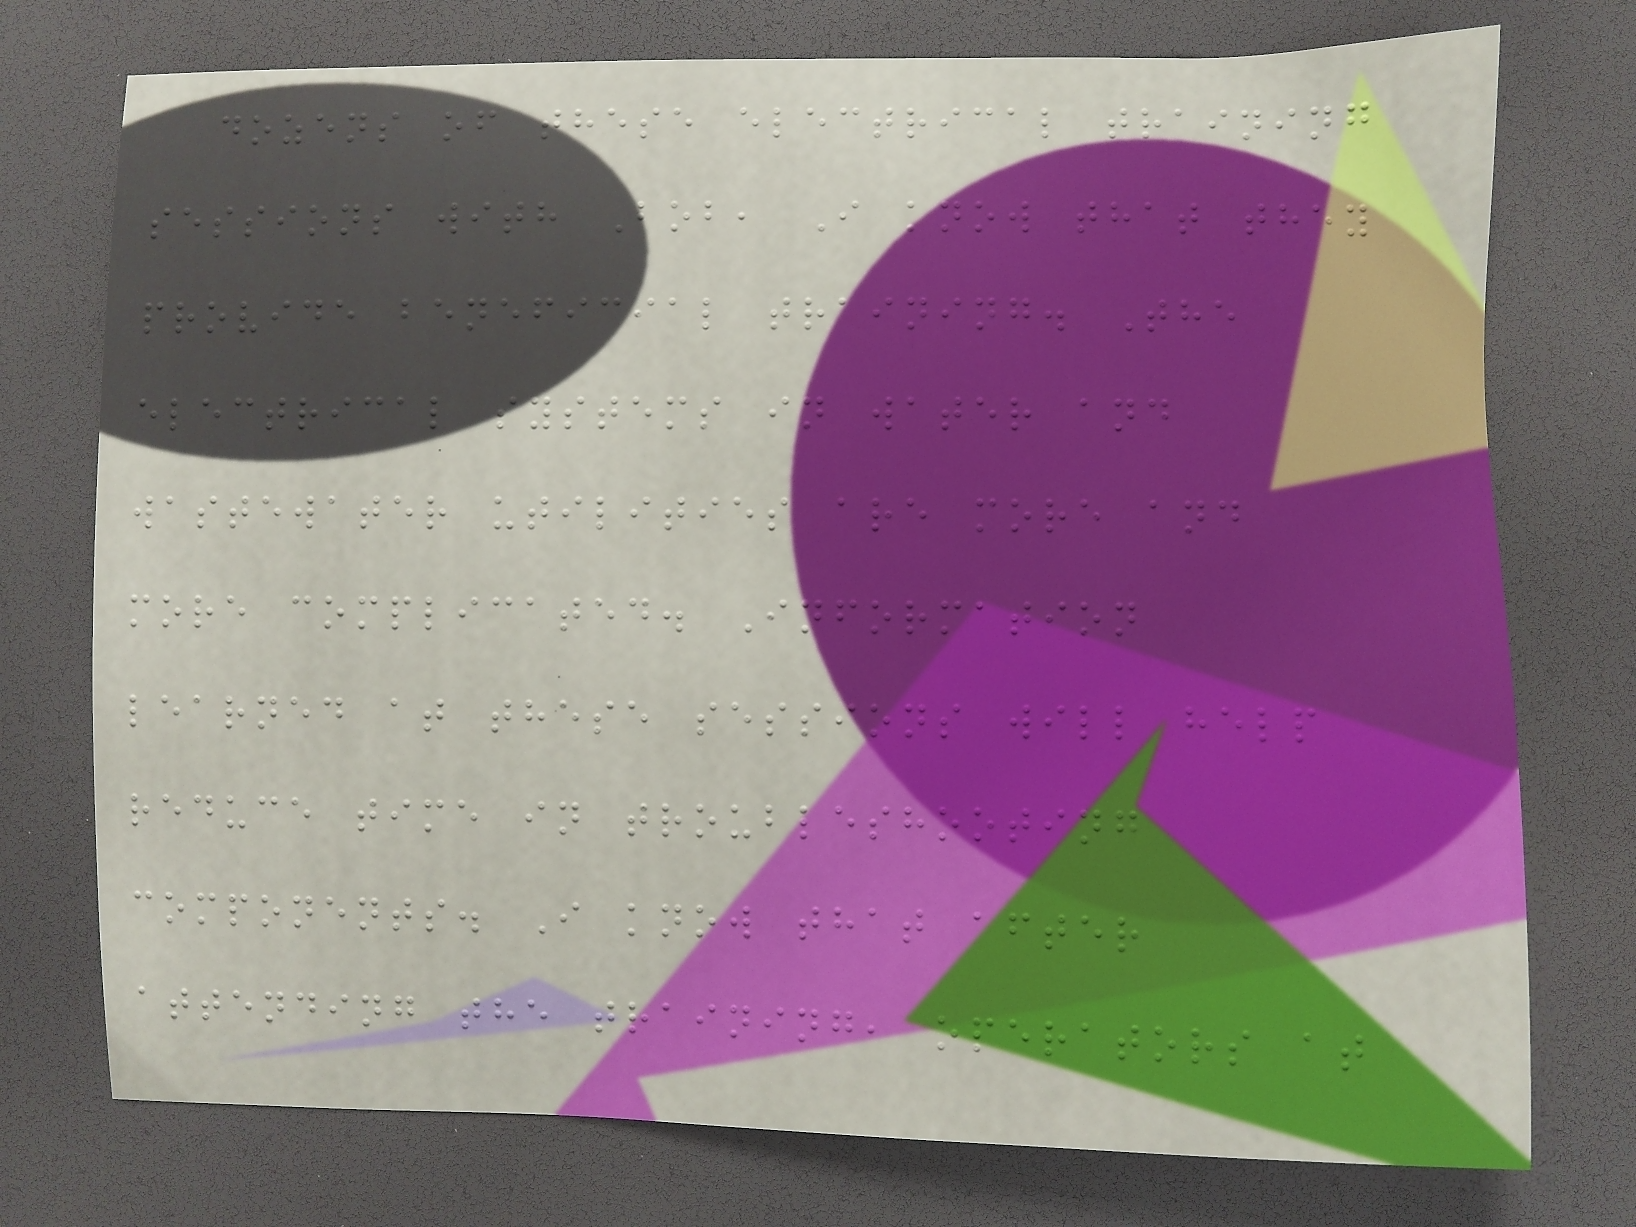dozens of these electrical training
sessions with Bob, I know that they
provide beneficial training. The
electrical systems in water and
wastewater utilities are more and
more complicated. Information
learned at these sessions will help
reduce time in troubleshooting
components. I know that after
attending the training, operators at
